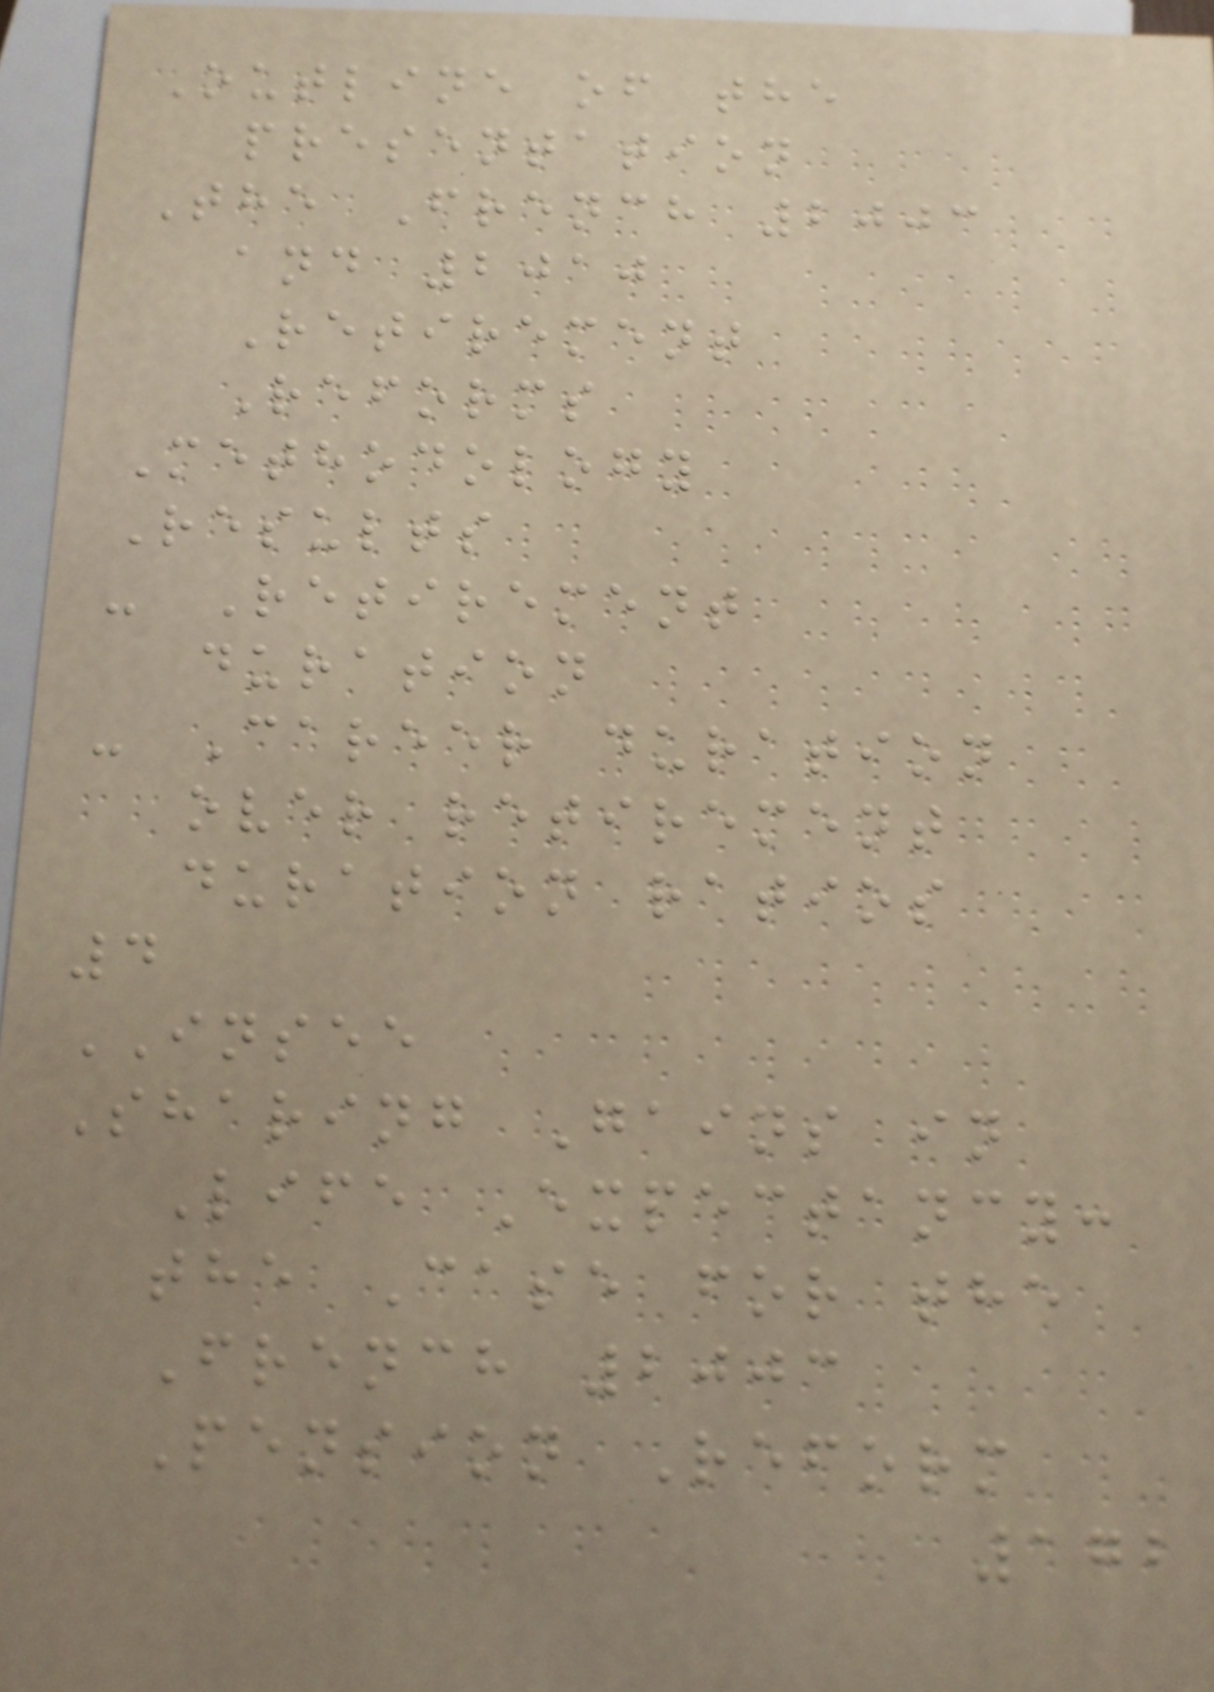Outline of the
presentation
The French 2003
and 2010
Retirement
Reforms
Methodology
Results
- Retirement
duration
- Career duration
over retirement
duration ratios
4
INSEE
Sharing Gains in
Life Expectancy:
the Case for the
French 2003
Pension Reform
172
